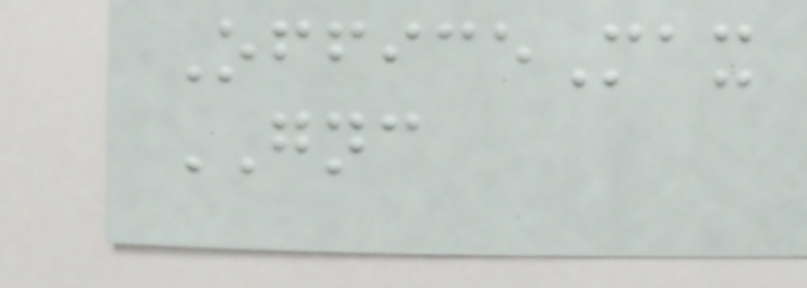OfficeMax
GNC
